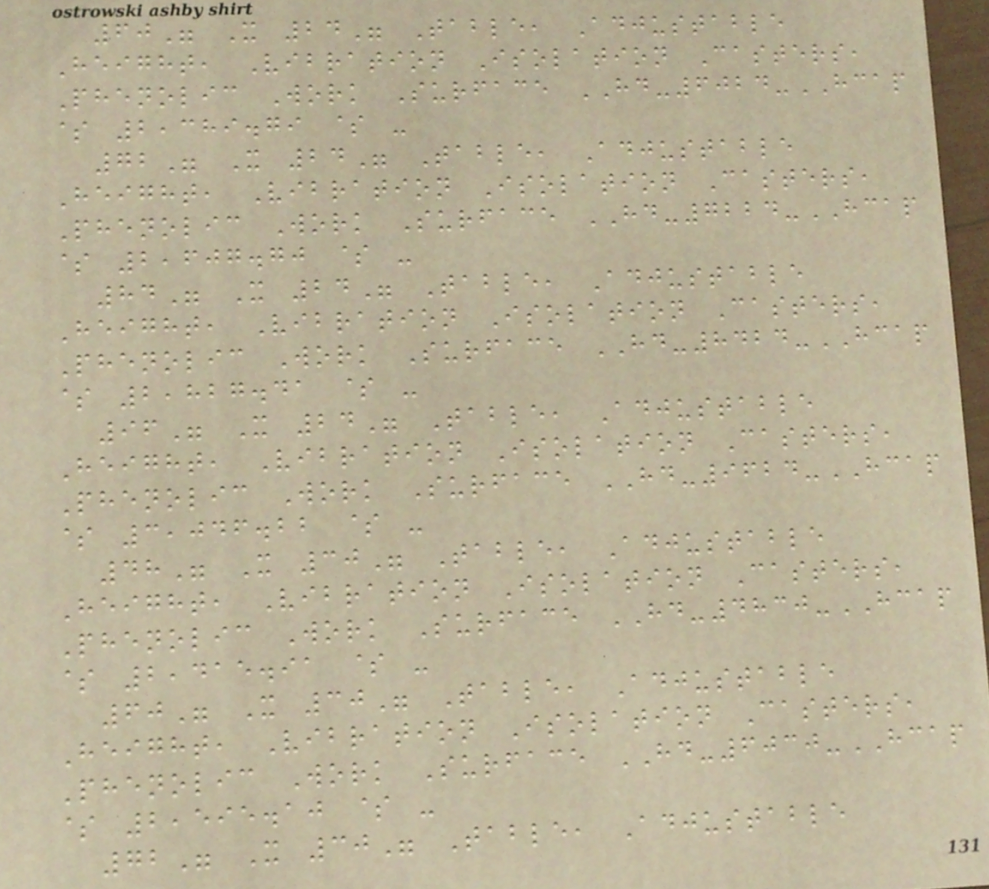60" X 24" Table, Adjustable
Height, Vibration Isolation Casters,
Phenolic Work Surface HD-6024-HCAP
$ 2,389.79 $ -
72" X 24" Table, Adjustable
Height, Vibration Isolation Casters,
Phenolic Work Surface HD-7224-HCAP
$ 2,607.70 $ -
84" X 24" Table, Adjustable
Height, Vibration Isolation Casters,
Phenolic Work Surface HD-8424-HCAP
$ 2,827.41 $ -
96" X 24" Table, Adjustable
Height, Vibration Isolation Casters,
Phenolic Work Surface HD-9624-HCAP
$ 3,046.22 $ -
48" X 30" Table, Adjustable
Height, Vibration Isolation Casters,
Phenolic Work Surface HD-4830-HCAP
$ 2,415.91 $ -
60" X 30" Table, Adjustable
Height, Vibration Isolation Casters,
Phenolic Work Surface HD-6030-HCAP
$ 2,595.10 $ -
72" X 30" Table, Adjustable
